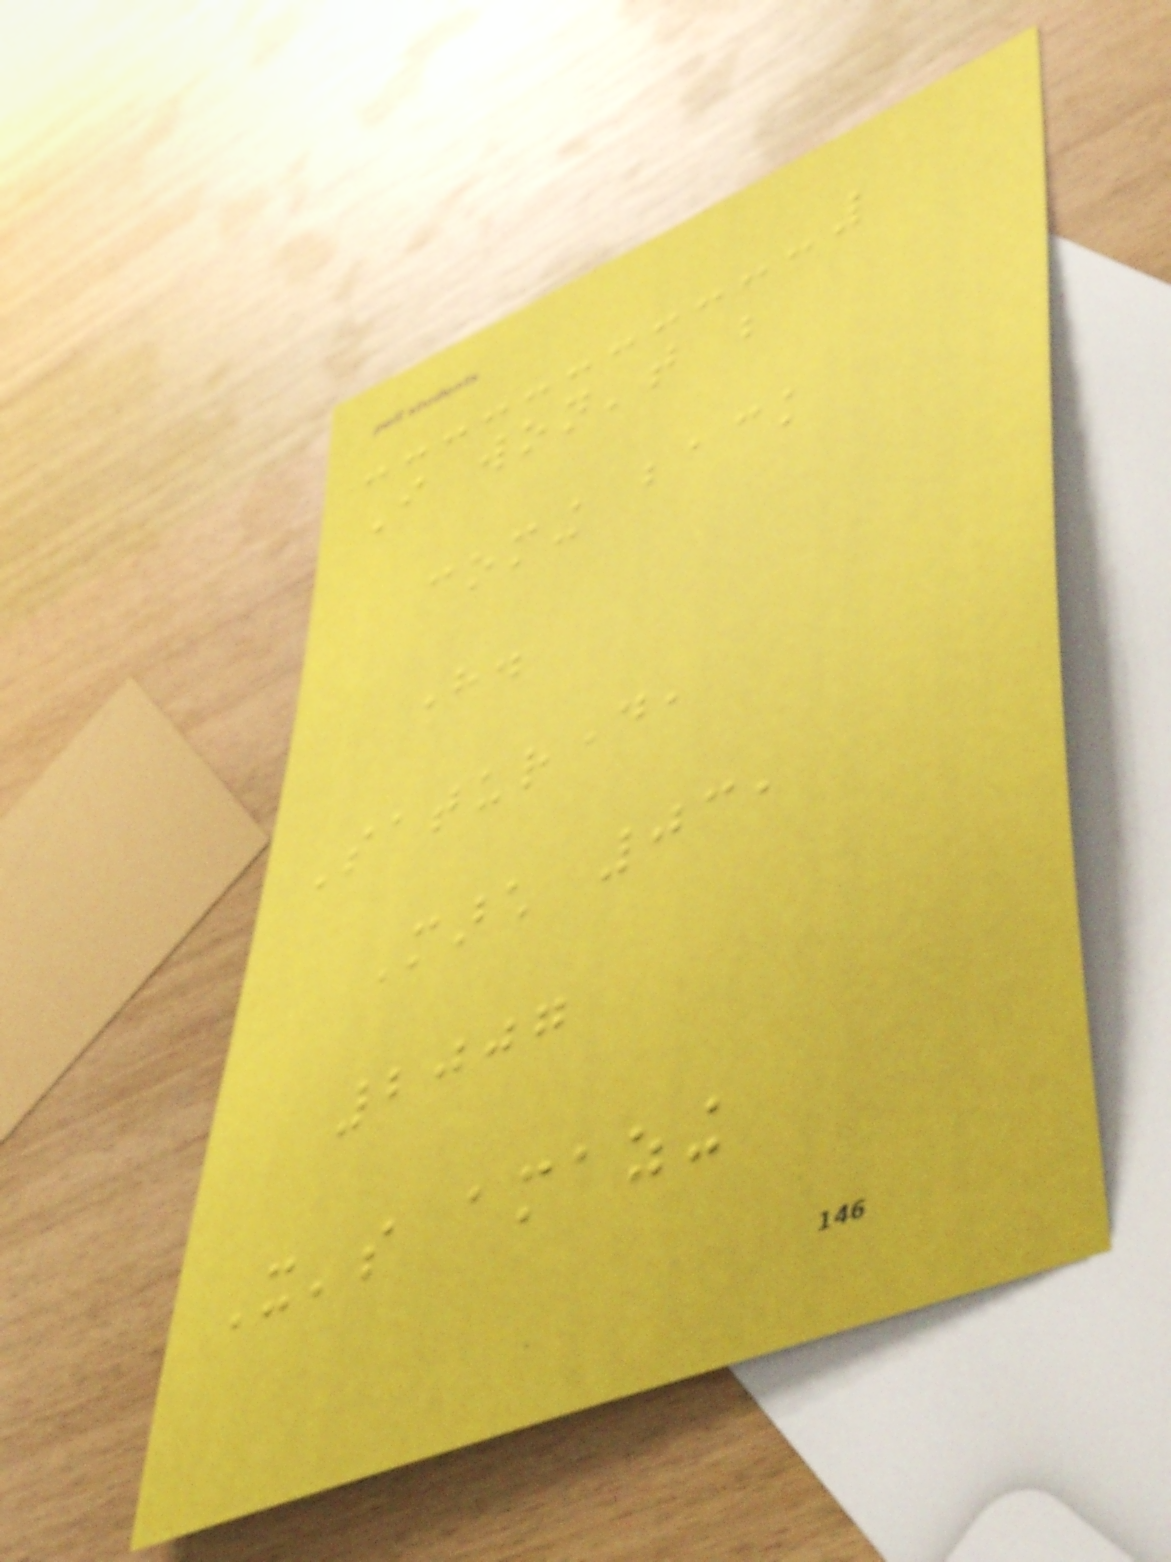I won't be
coming back
here.
Saturday,
March 03,
2007
It's amazing
